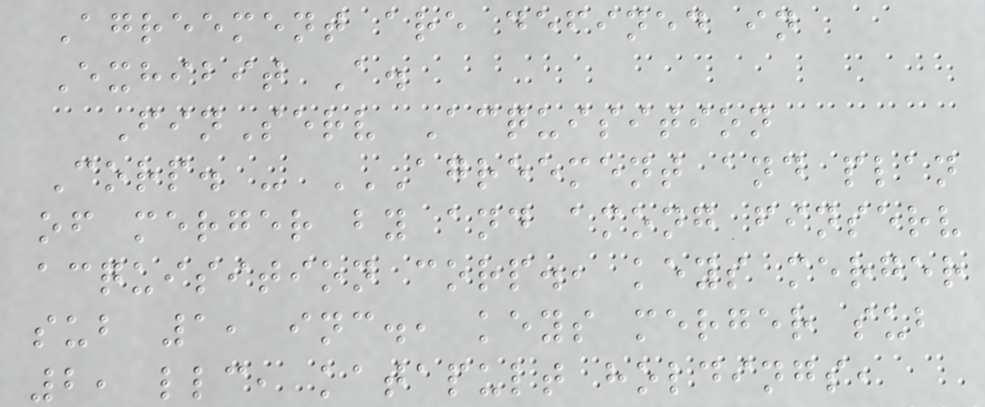Agreement are defined in
Exhibit A.
FinServ Acquisition
Corp. - AGREEMENT AND PLAN
OF MERGER BY AND AMONG FINSERV
ACQUISITION CORP., KEYS MERGER
SUB 1, INC., KEYS MERGER SUB
2, LLC, KATAPULT HOLDINGS,
